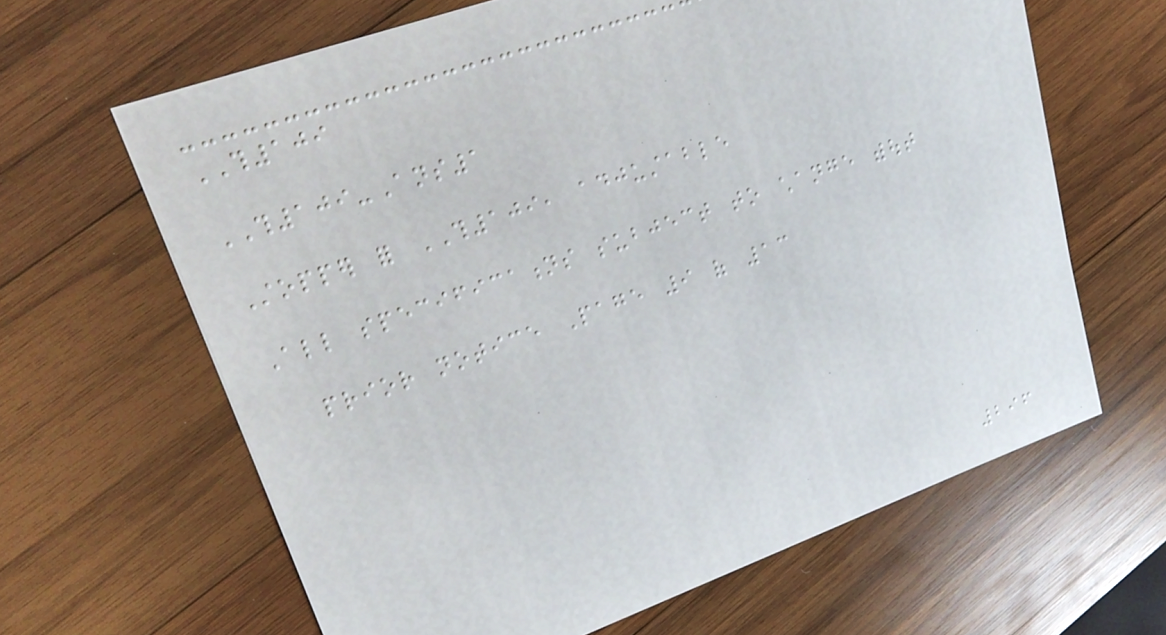TH109
TH109-Ans1
Stopper for TH109, adjustable
All specifications subject to change without
prior notice Page 9 of 13
296
